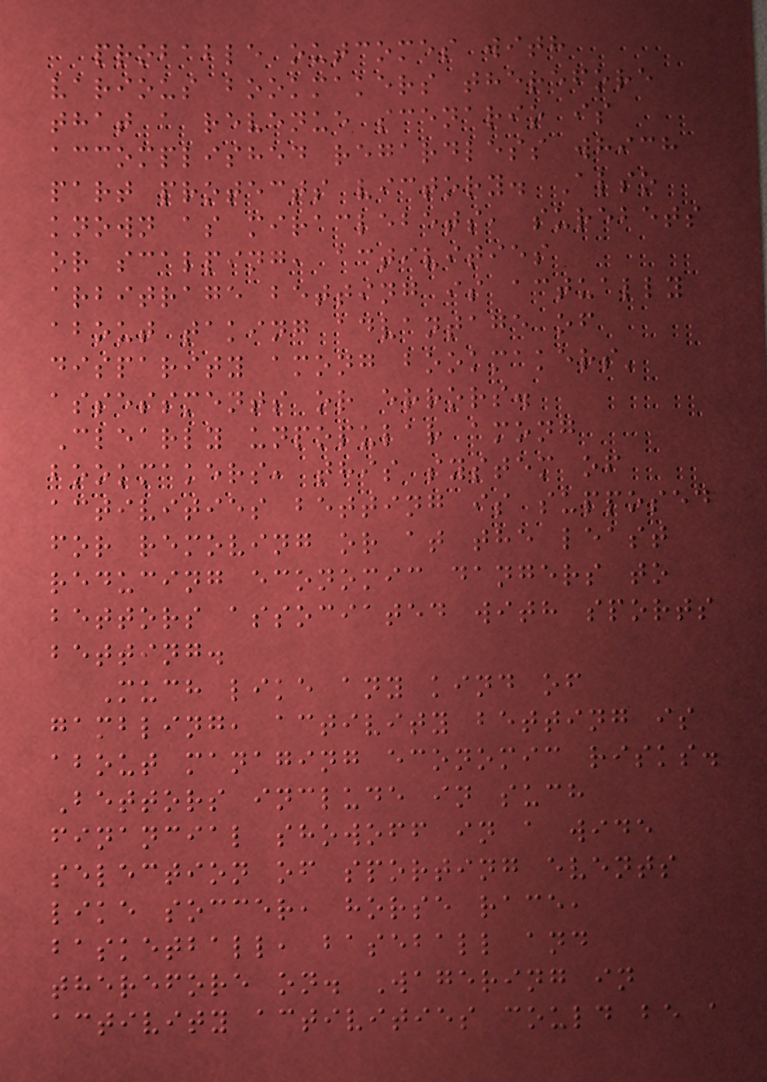probable outcomes with
various bookmakers therefore
that a revenue scenario is
accomplished regardless which
part protects victory. Also
known as miraclebets, surebets
or scalping, activities
arbitrage betting is actually
about taking advantage of
disparity among bookmakers'
assessments or errors.
Clearly unpopular among
bookmakers, this system of
activities betting is supposed
for removing or at the least
reducing economic dangers to
bettors associated with sports
betting.
Much like any kind of
gambling, activity betting is
about managing economic risks.
Bettors include in such
financial showoff in a wide
selection of sporting events
like soccer, horse race,
basketball, baseball and
therefore on. Wagering in
activity activities could be a
